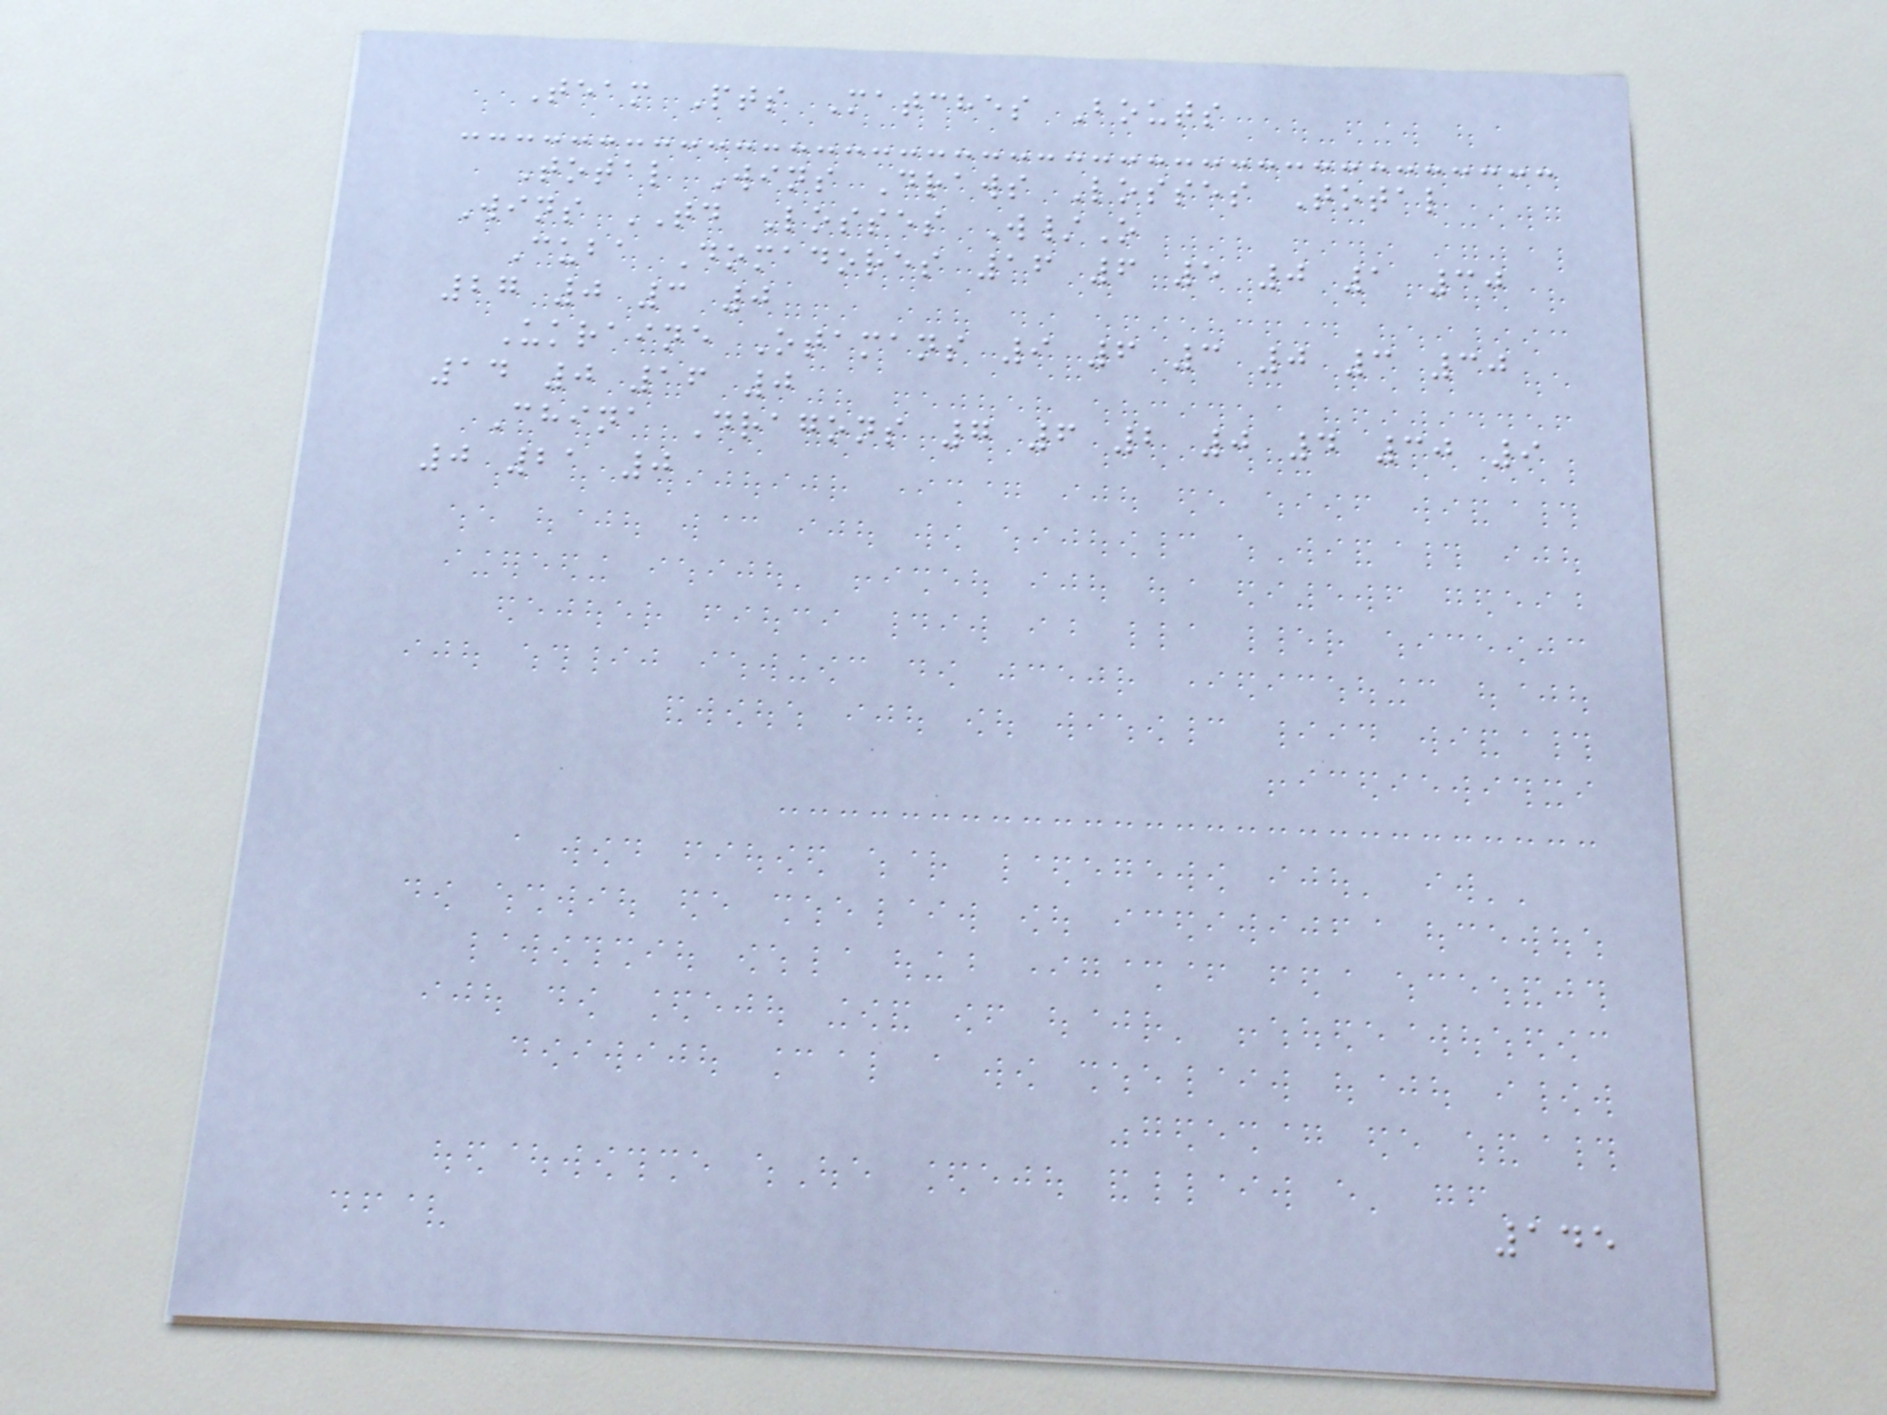Team Pts Matches Bouts
Total Wins Draws Losses Total
Wins TD Losses W/O
Cuba Domadores 16 6 5 0 1 30
27 0 3 0
Ukraine Otamans 9 6 3 0 3 30
14 0 16 0
China Dragons 7 6 2 0 4 30 9
0 21 0
145
